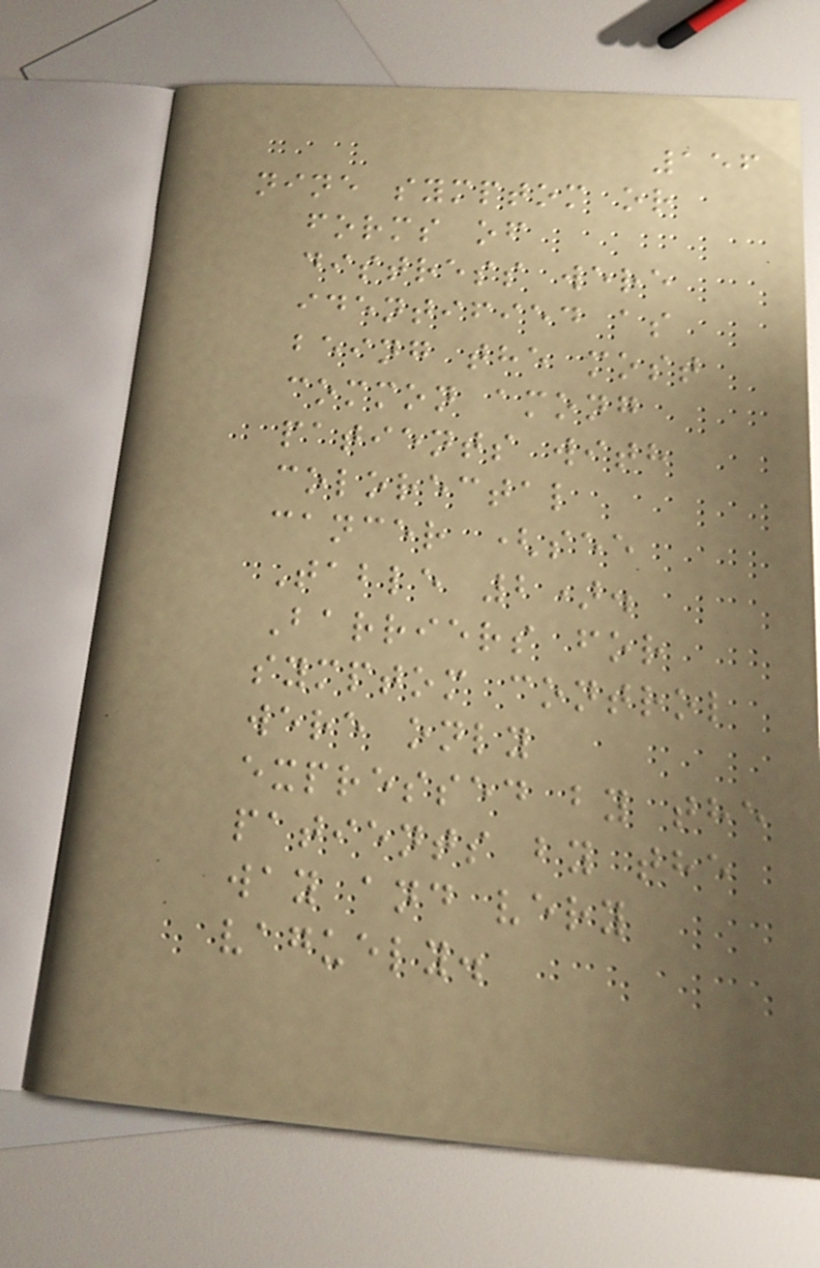156
nine symptom or
forms of
distress were
identified as
being the most
common among
patients with
colorectal
cancer (see
Table 2).
Barriers for
symptom control
were only
expressed by the
patients by the
way and very
vaguely.
